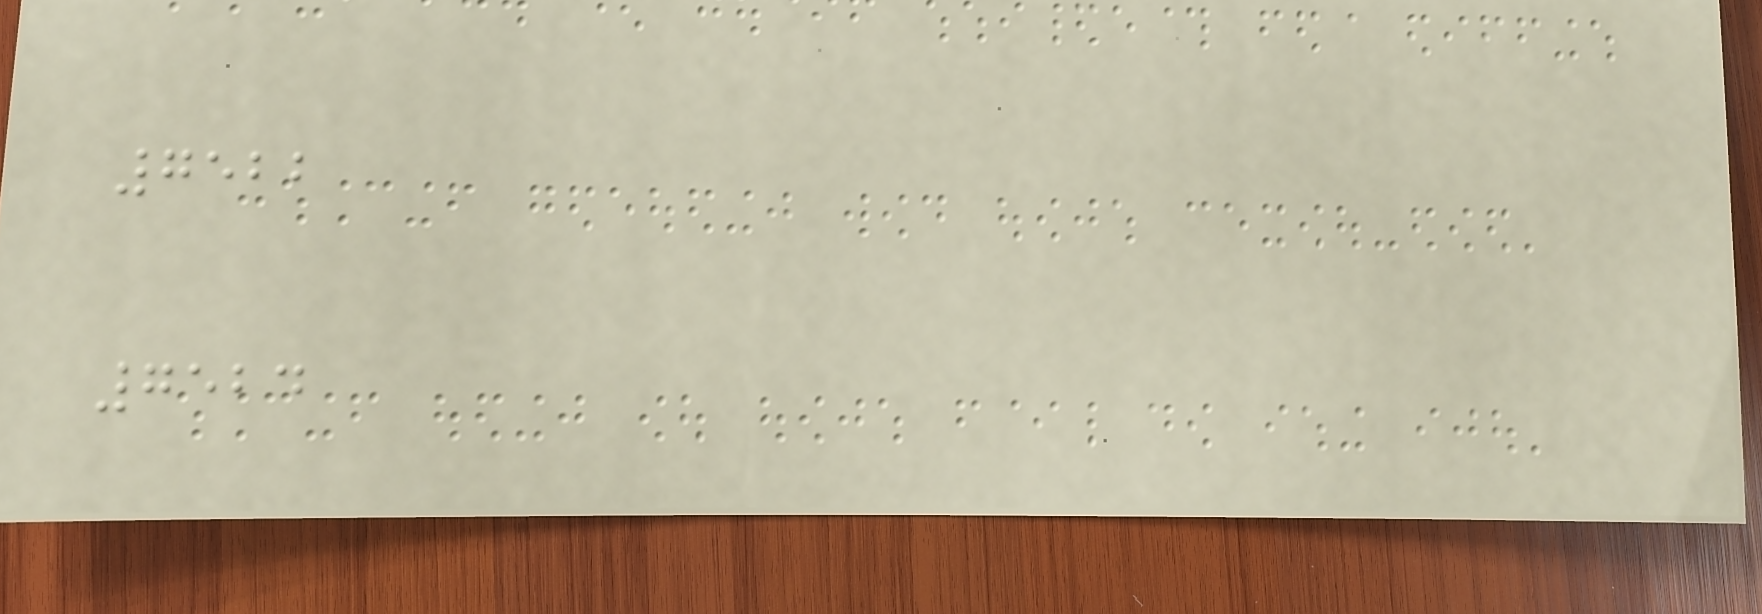7522
7524
